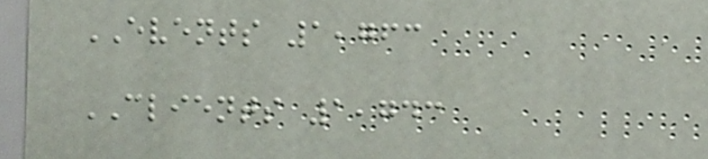EVENTS 1,763
CLIENTS 1,743
